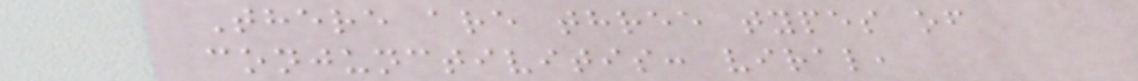There are three types of
conjunctivitis: viral,
